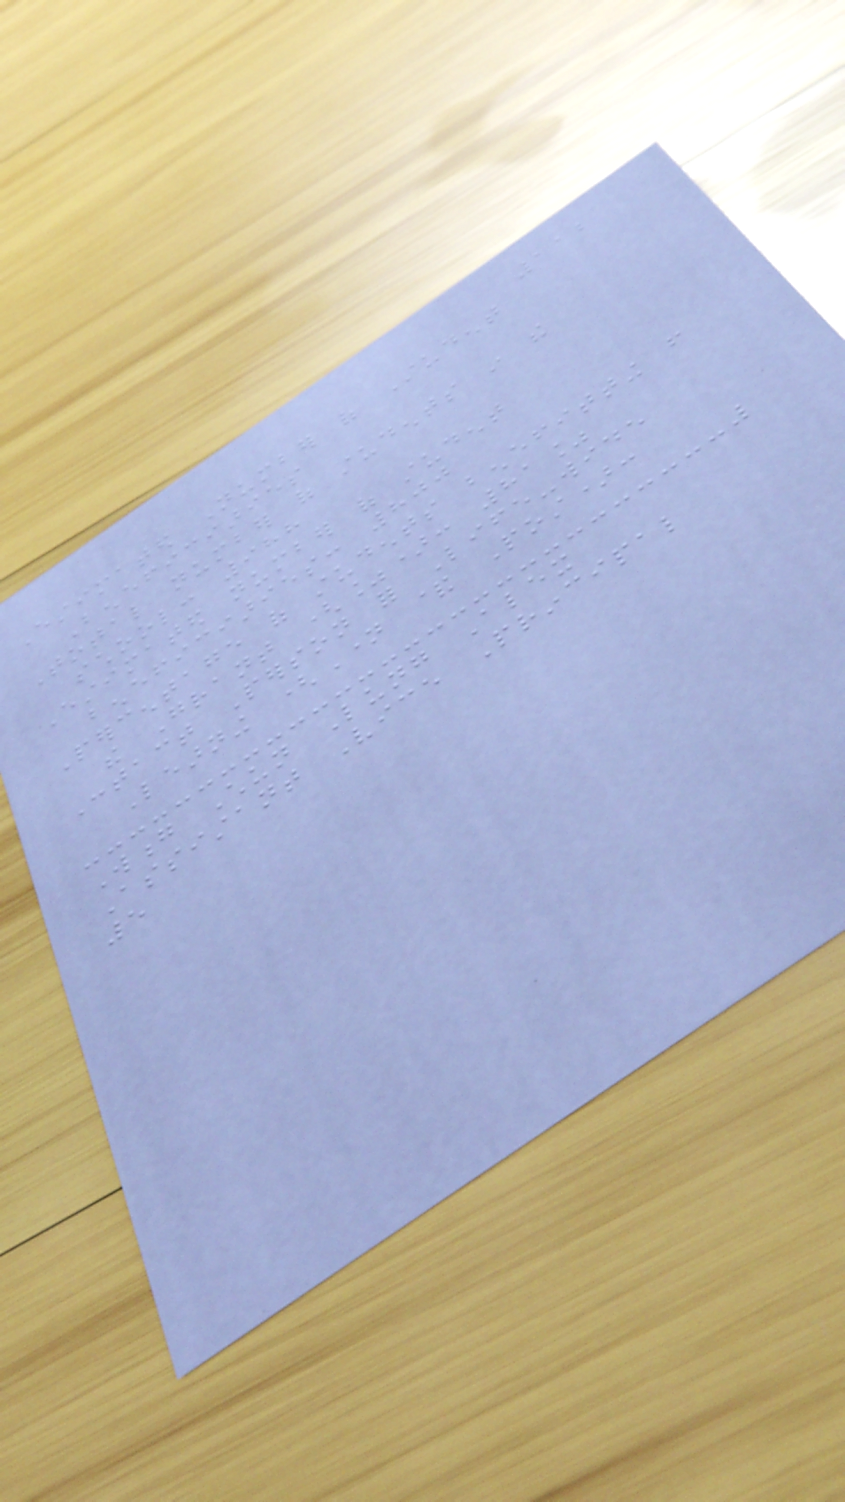112
Estimated Number of Student
Beneficiaries
Total number of students in the
school: 988
Estimated number of student
beneficiaries: 800
Percentage of students benefitting from
the Grant (%): 81%
Contact Person for Life-wide
Learning (Name & Post):
Wong Chun Lung Alex
Assistant Vice Principal
5
